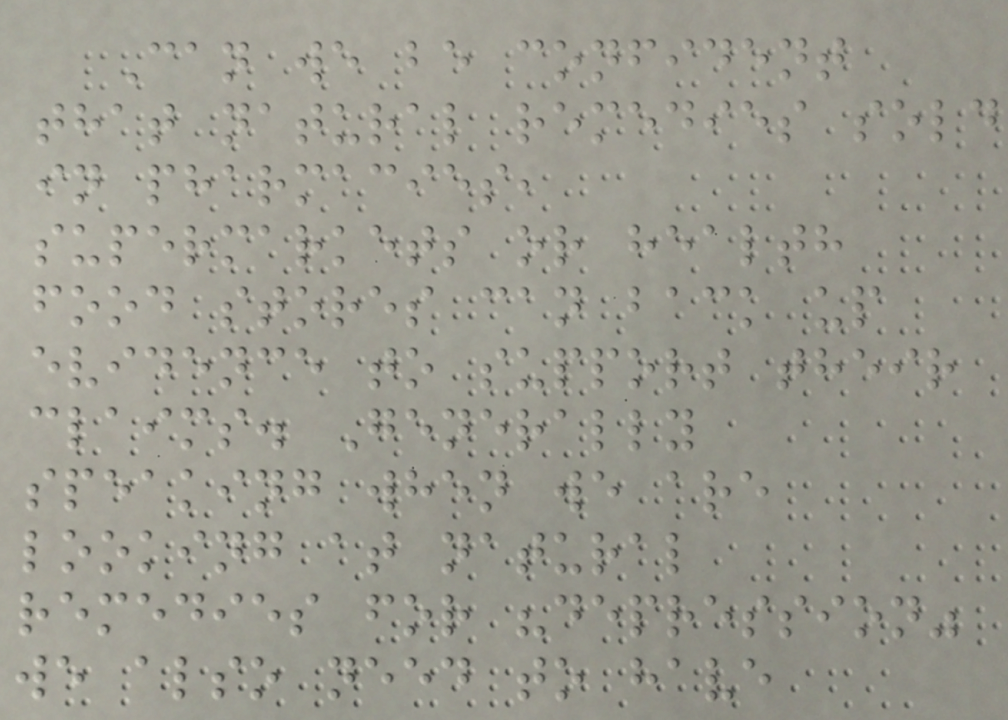Can we be confident
that natural remedies sold
in pharmacies,
supermarkets or health
food stores can back up
evidence to support their
claims. Generally
speaking when we are
looking at natural
remedies for "depression"
we also need to have
